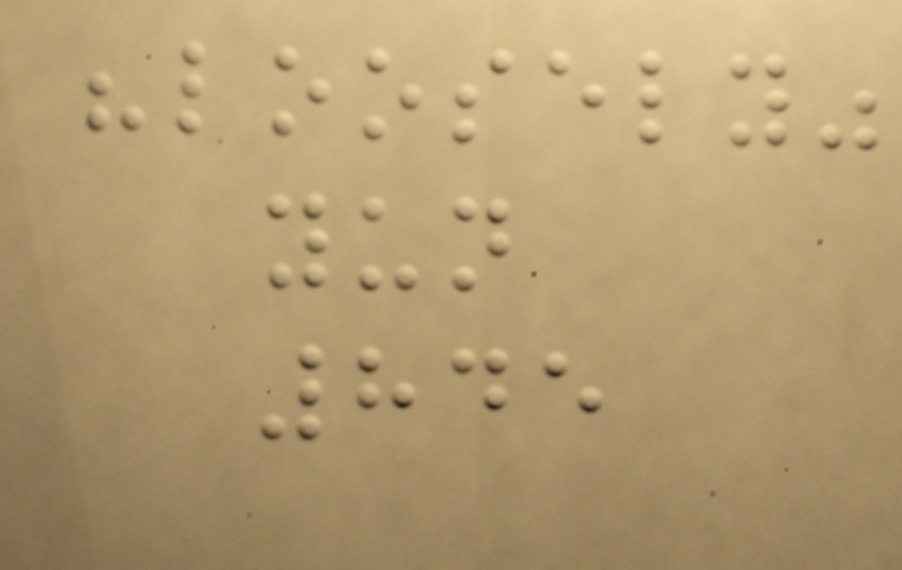"loosely"
yun
845
